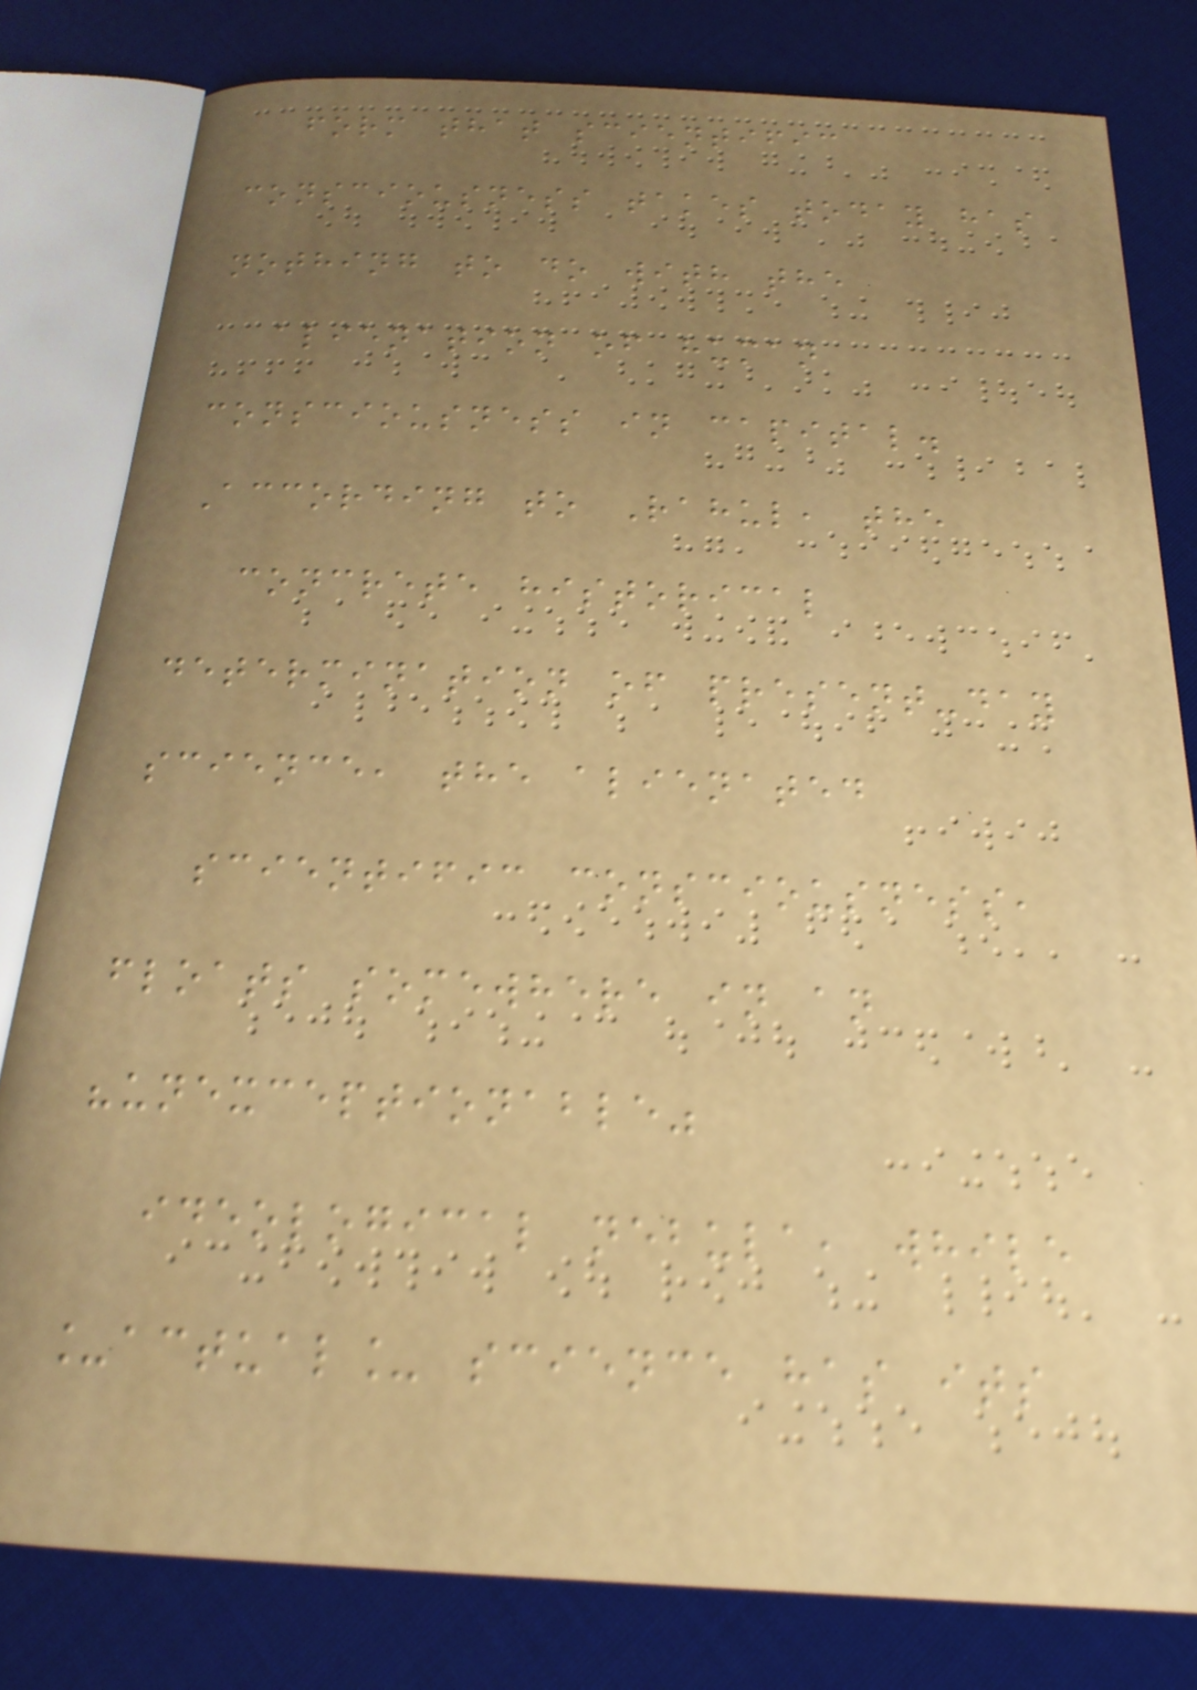form that scientific
consciousness takes today has
nothing to do with the
alienation of human
consciousness in capital.
According to Rahul, the
concrete historical
determination of present-day
science, the alienated
scientific consciousness,
floats somewhere in an
"unexceptionable"
ideological nebula, while
_actual_ science has its
